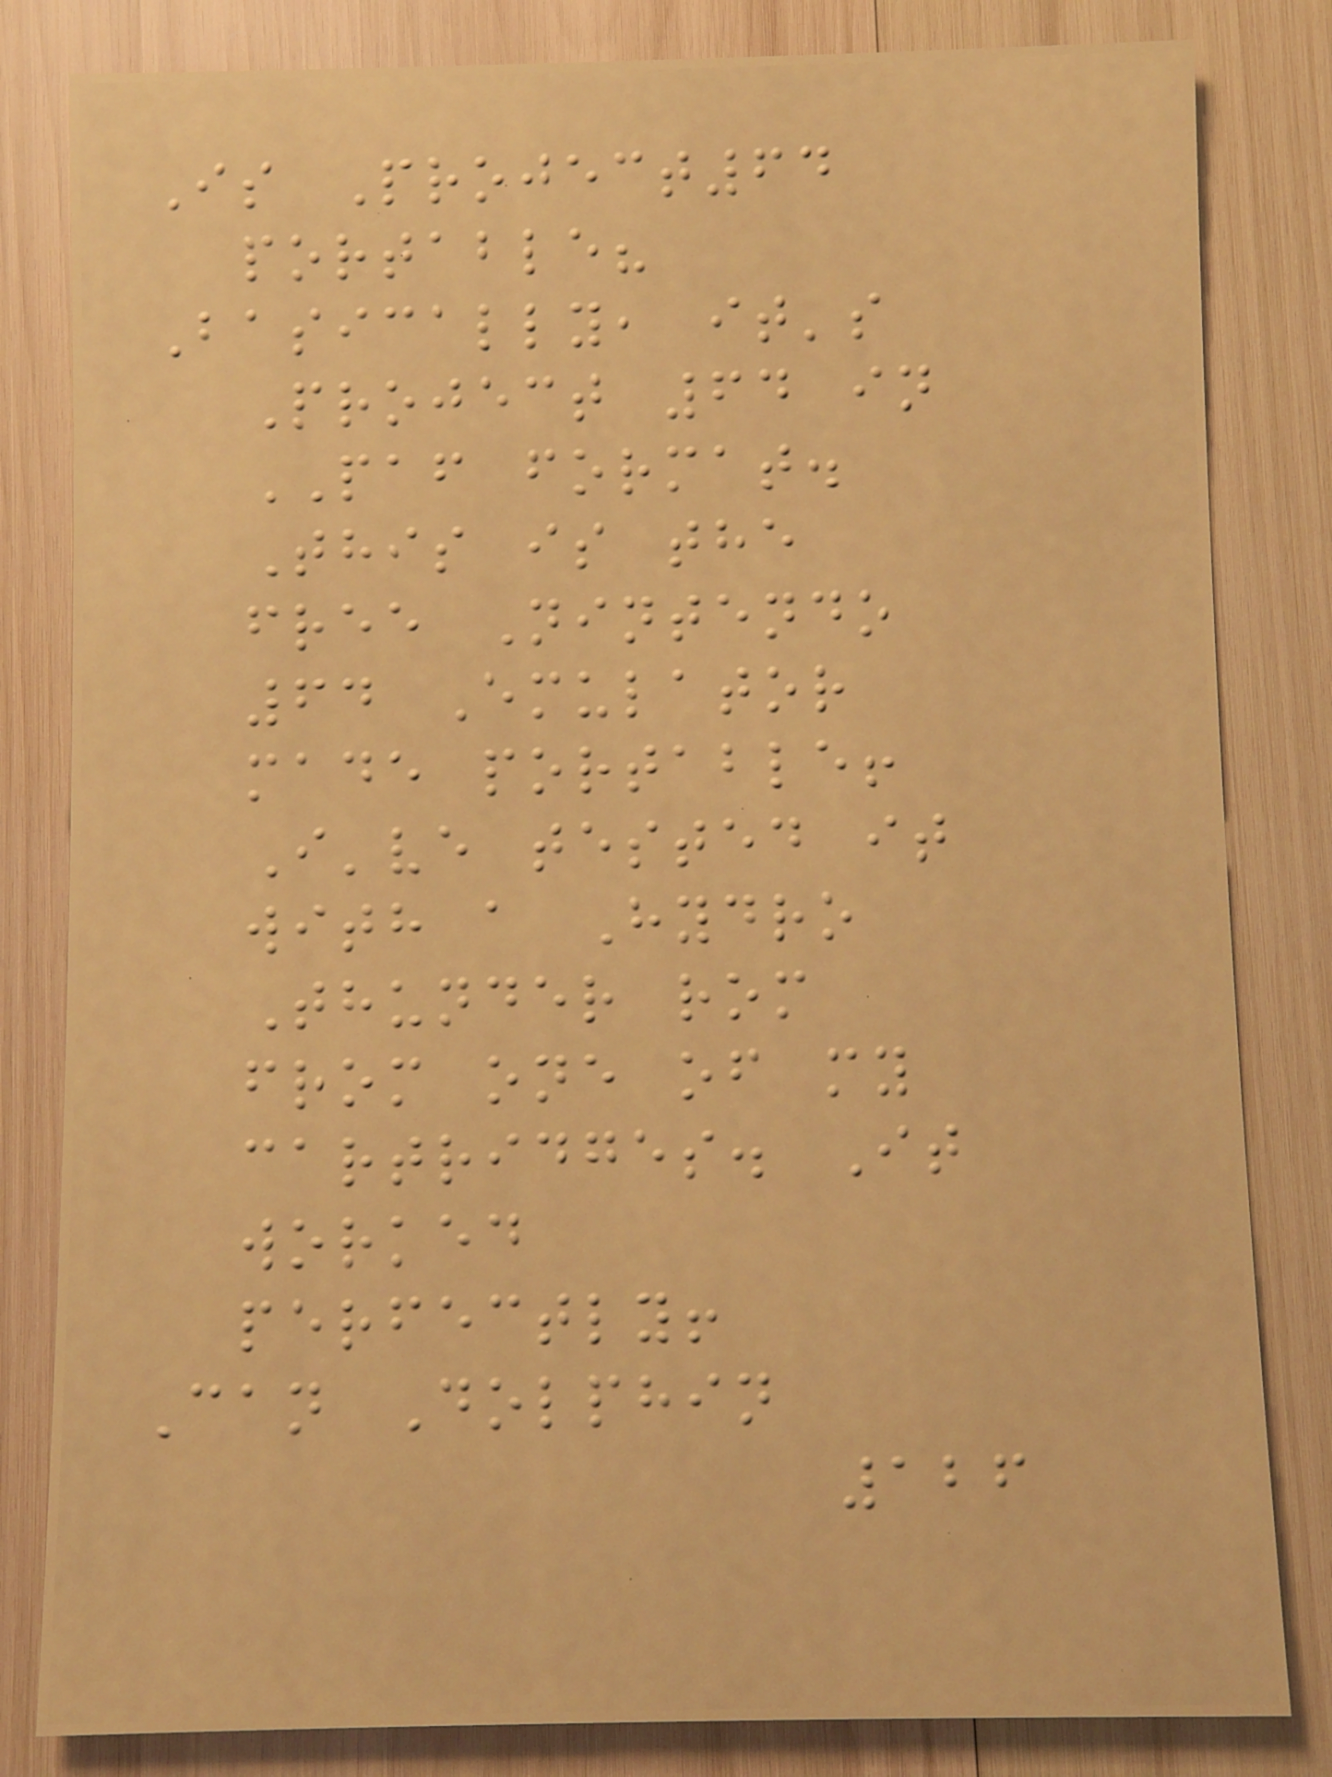Is Project64
portable?
Basically, it's
Project 64 in
PAF format.
This is the
free Nintendo
64 Emulator
made portable!
I've tested it
with a Hydro
Thunder rom
from one of my
cartridges. It
worked
perfectly!
Can Dolphin
126
